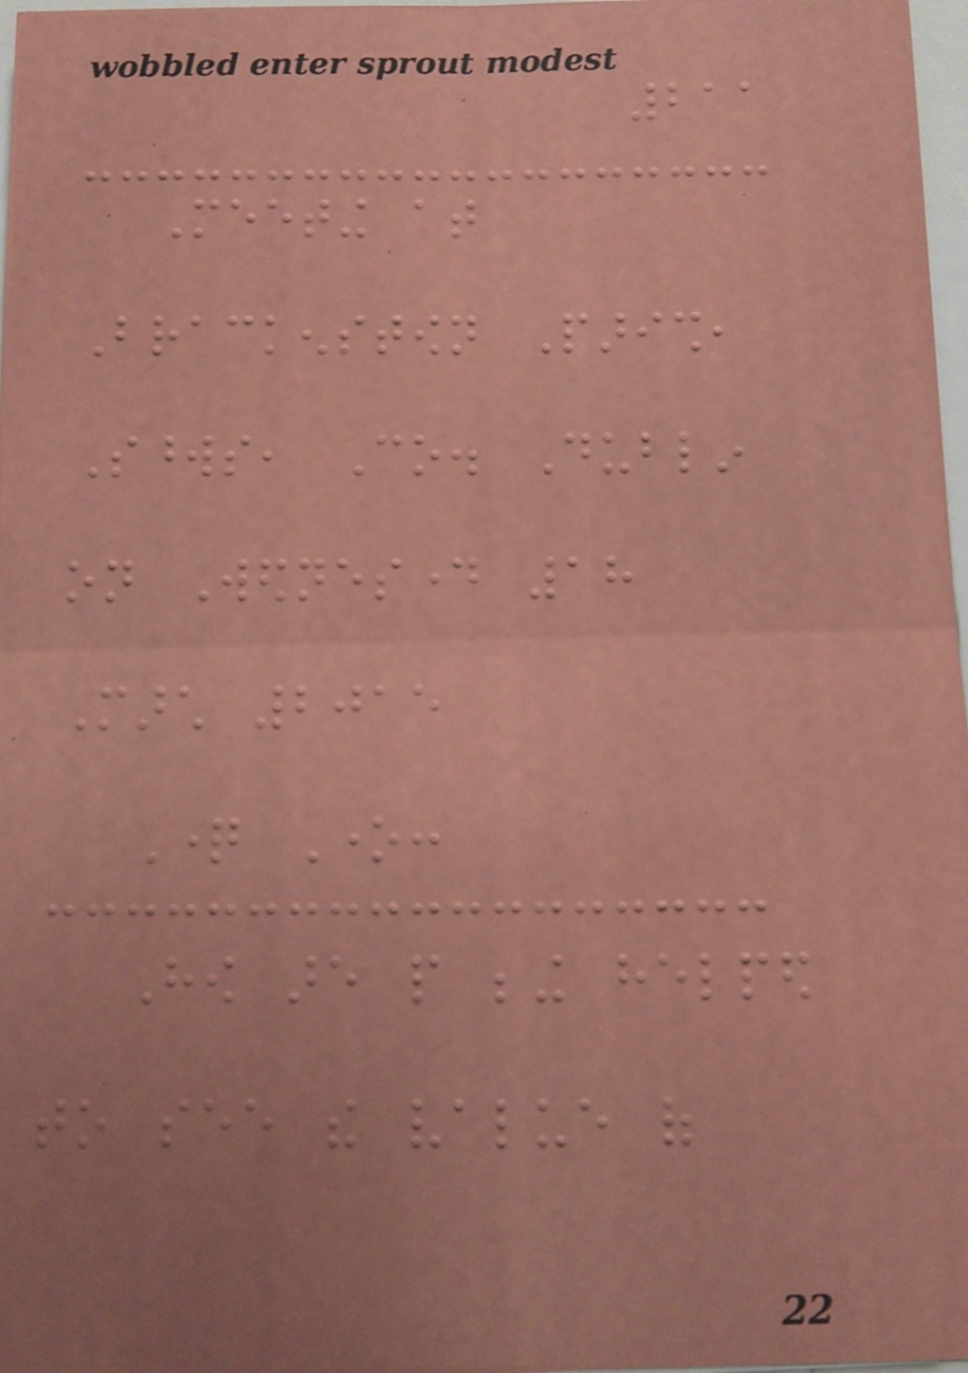211
Meeting at
Brackenstown Parish,
Swords, Co. Dublin
on Wednesday 18
March 2015
Question One:
How are people being helped
to see the value of
